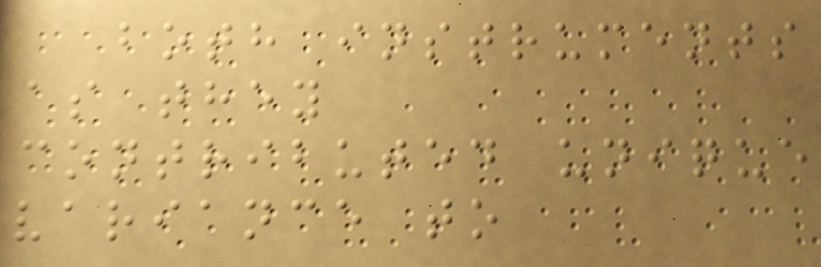both instruments
as they
contributed unique
variance to
